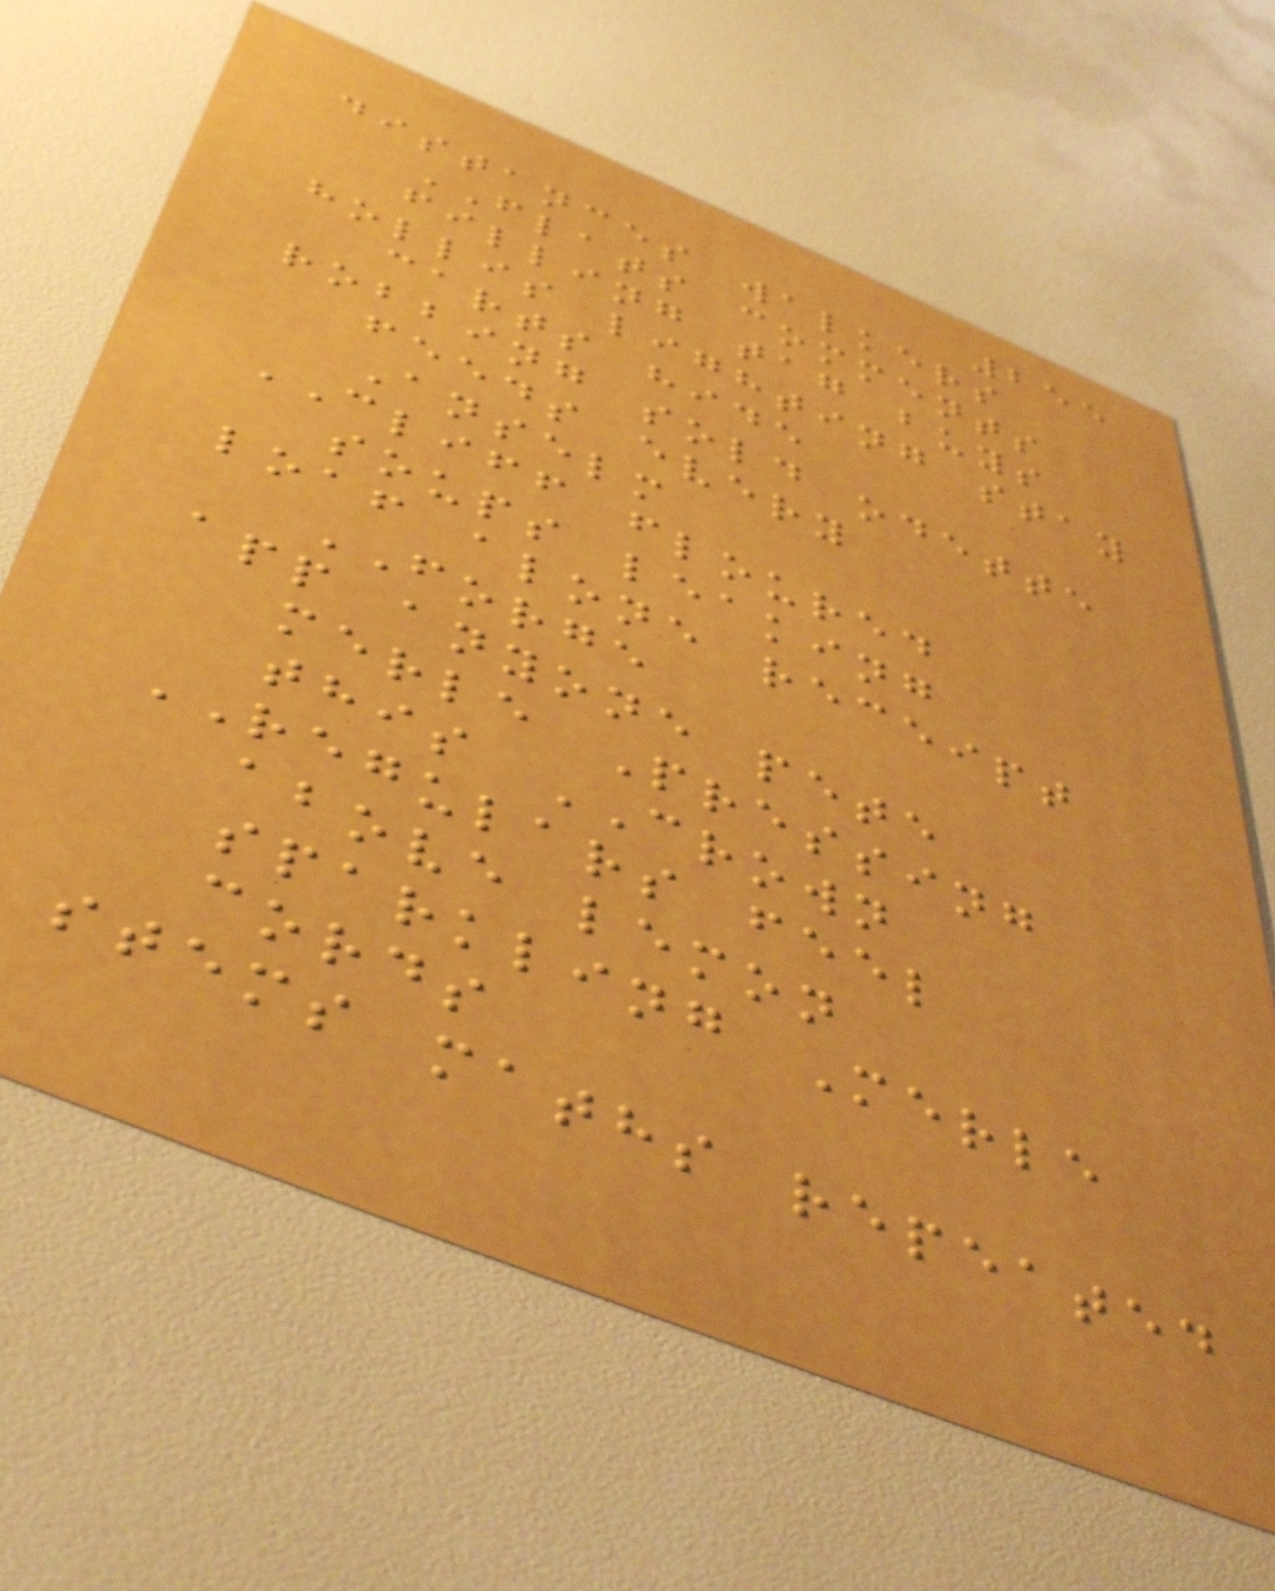255
distances walkers
FLATS comments
filling tag buys
hollis lighting stay
carts hide
robbing sold odette
feeds every
Anselm
CLIFF floured
soups leaking
loaf alone receipt
FORGE
app anyone pete
merle Pressing
this CROWN
REGULARS feel
above lemon
sparkling Merle
cords
stems maths repeated
